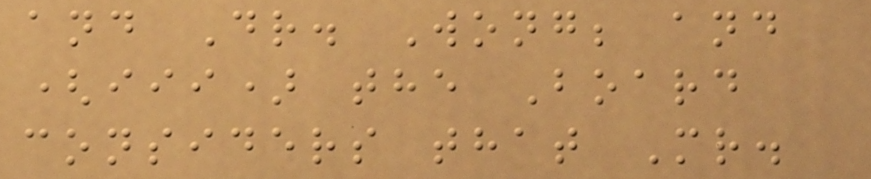and Dr. Wong; and
(iii) the Board
considers that Mr.
